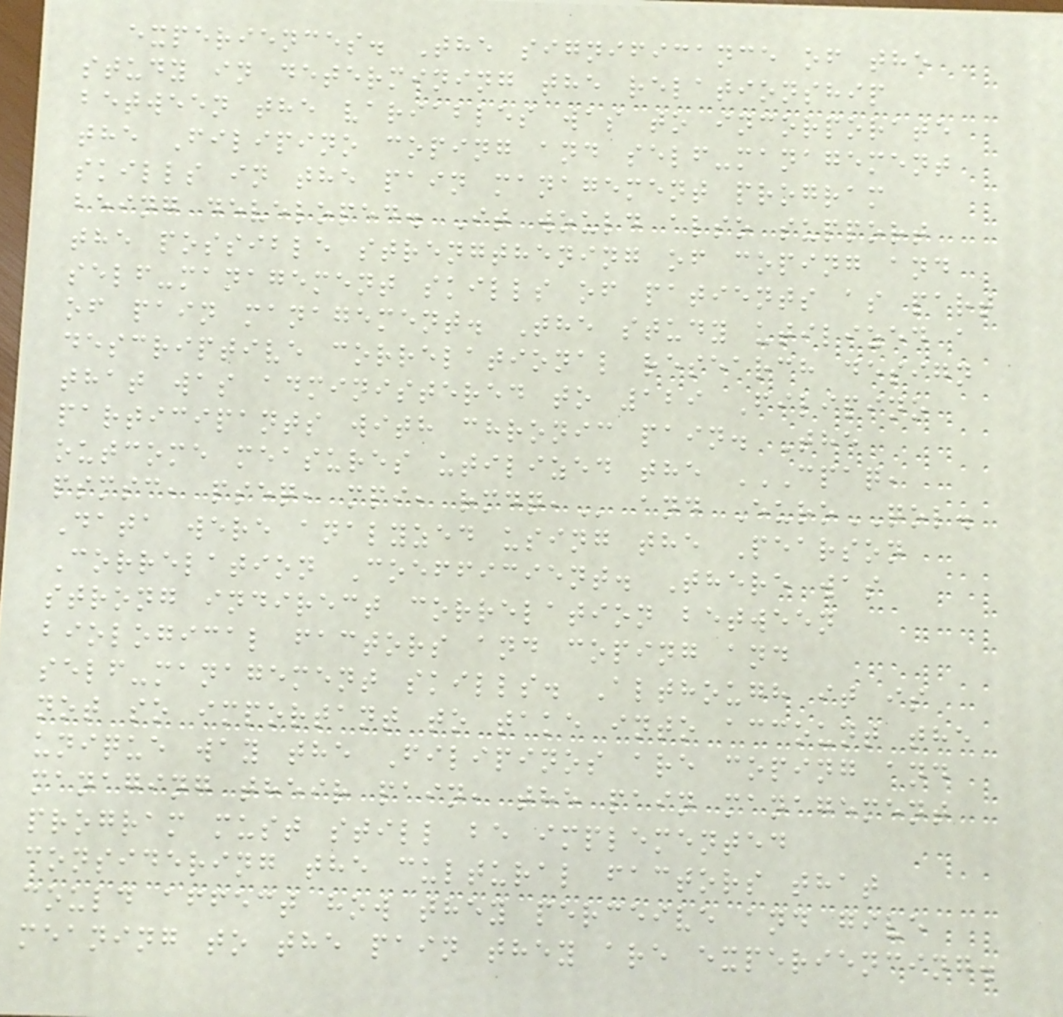experiences. The significance of the
study in determining the relationship
between the variables was to incorporate
the Filipino coping and self-management
skills in the pain management program
being developed. It would also support
the possible strengthening of coping and
self-management skills of patients as part
of pain management. The study utilized a
descriptive correlational research design
that was administered to 129 Filipino
participants with chronic pain. The
outcome measures utilized the CPAQ,
PSMSC, PSEQ, MPI, RMDQ, and EuroQOL.
Data were analyzed using the Pearson
Correlation Coefficient. There was
strong indirect correlation between
biological factors and coping and
self-management skills. Although it is
not so important to take into account the
unique way the Filipinos are coping and
managing their pain, the pain management
program must still be implemented
considering the cultural factors that
could affect how they perceive and give
meaning to the pain they are experiencing.
